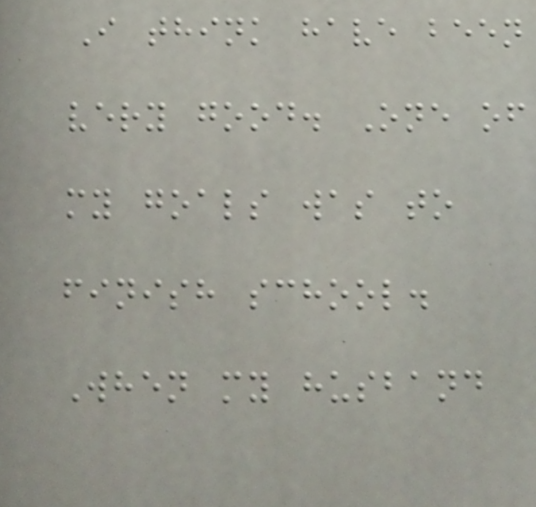I think have been
very good. One of
my goals was to
finish school.
When my husband
